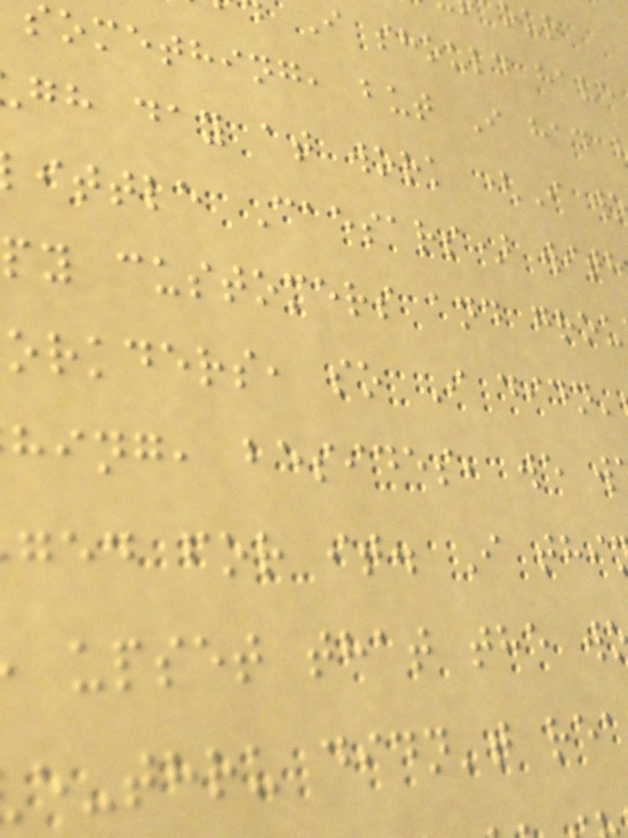I should have
omething, but I had
gh day at work (I w
ittle Caesars) with
py customers and grou
orkders, so I didn'
hing, besides, we w
ged for it. I thi
upset that the w
e-thru didn't re
